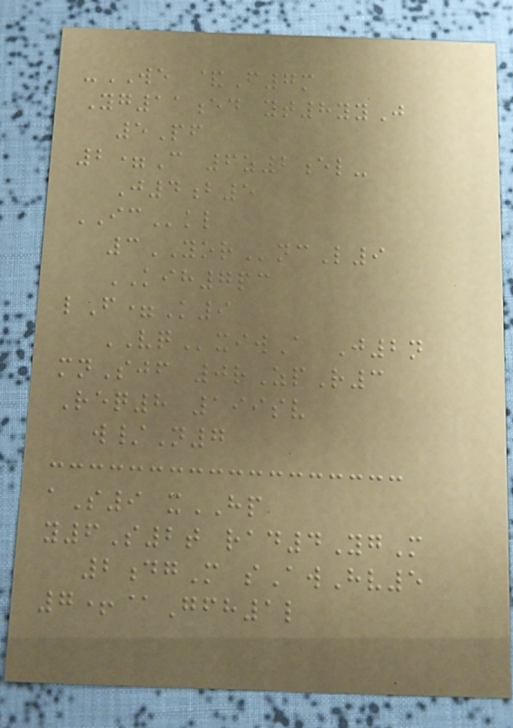-WE &F7m
Yg11ed yt8yyJ
5Pf
2=C 6z2el-
J4b5
ICkl
3YORncL9
KIH7pc
lF=K9
VQxiwA J2n
mnSjf 0rZpR3
Req8 199sv
w/N7
aS9 xHP
y6S2t rad4YgM
2dgM sAwHv5
7+@Gfh1l
